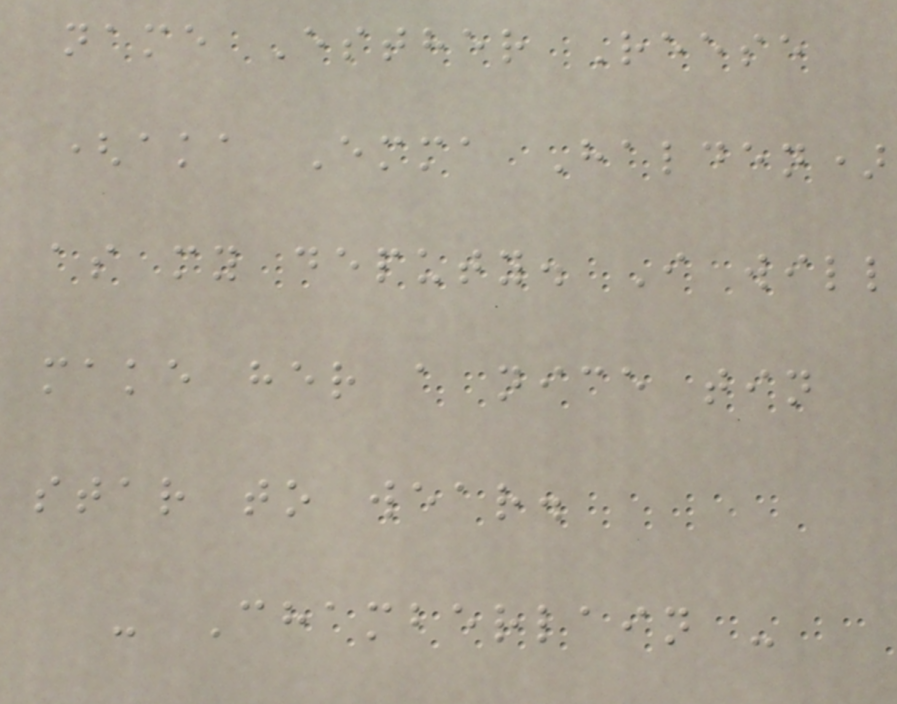name Esther Reese
(aka Emma Halden)
as my deputy. I will
make her a nice tin
star to wear.
- Chamberlain -
